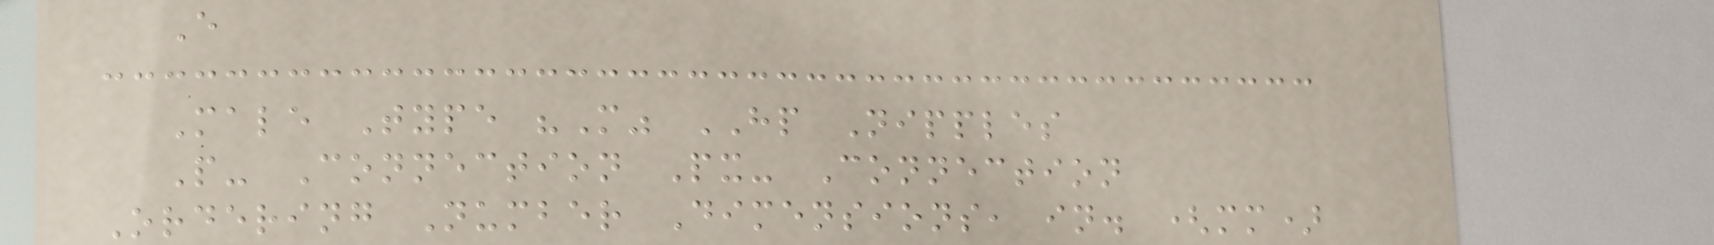E
Male Type "M" HP Nipples
P- Connection Px- Connection
Ordering Number Dimensions, in. (mm)
